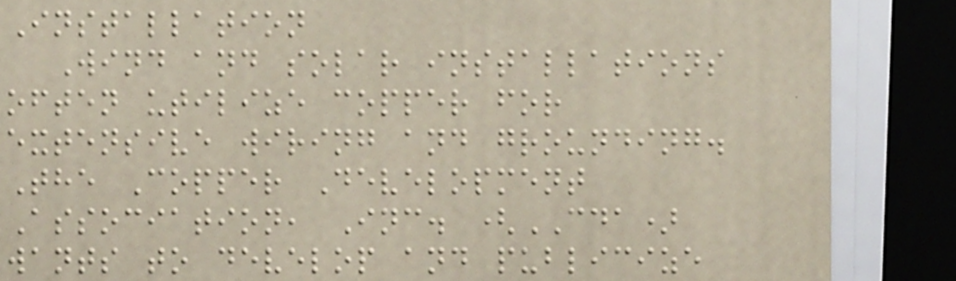Installation
Wind and solar installations
often utilize copper for
extensive wiring and grounding.
The Copper Development
Association, Inc. (CDA)
wants to develop and publicize
